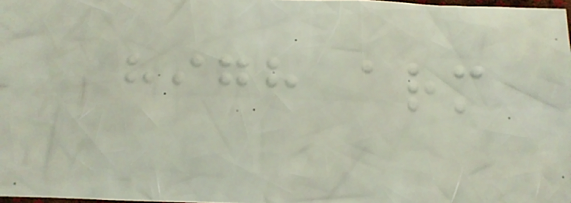high arm
